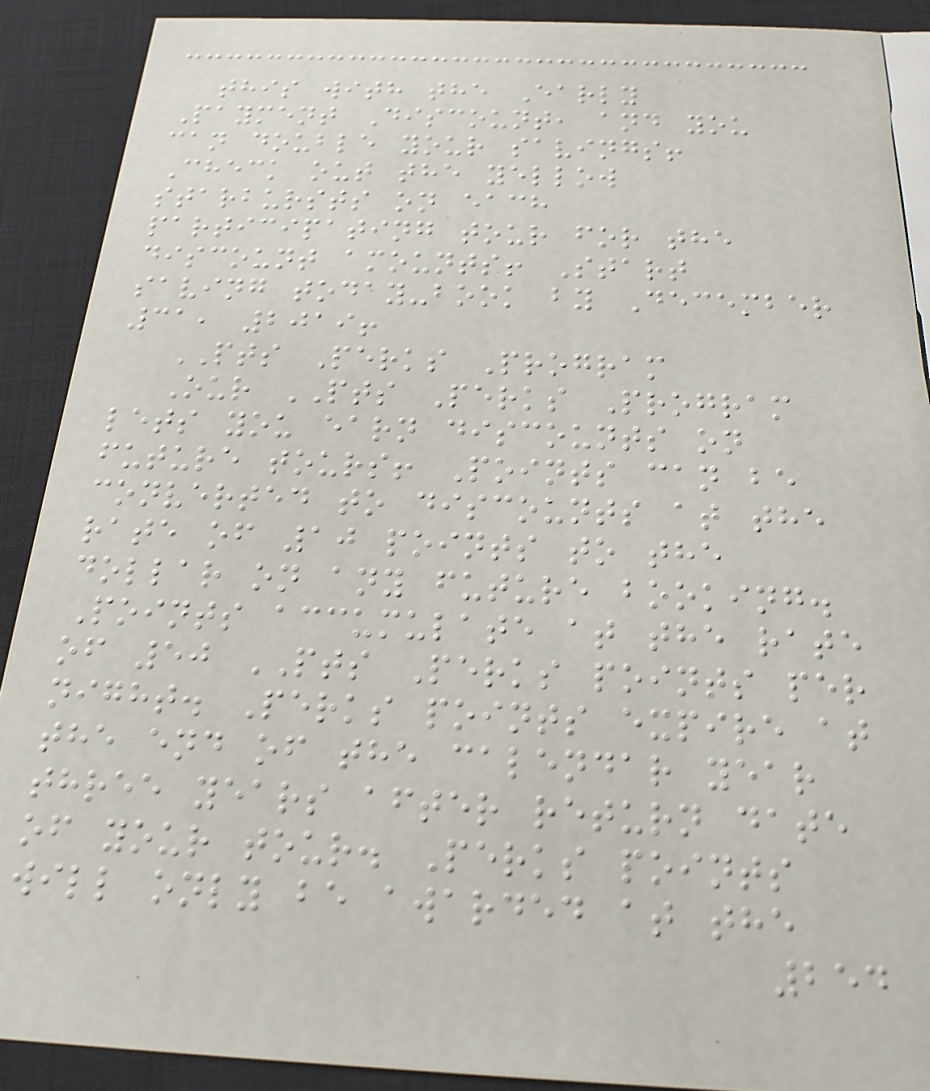this with the Early
Payment Discount, and you
can double your savings!
Check out the yellow
starbursts on each
participating tour for the
discount amounts! Start
saving today-book by December
31, 2019!
PTS Perks Program
Our PTS Perks Program
lets you earn discounts on
future tours! Points can be
converted to discounts at the
rate of 10 points to the
dollar on any future booking.
Points accumulate at the rate
of 50 PTS Perks points per
night. Perks points expire at
the end of the calendar year
three years after return date
of your tour. Perks points
will only be awarded at the
254
